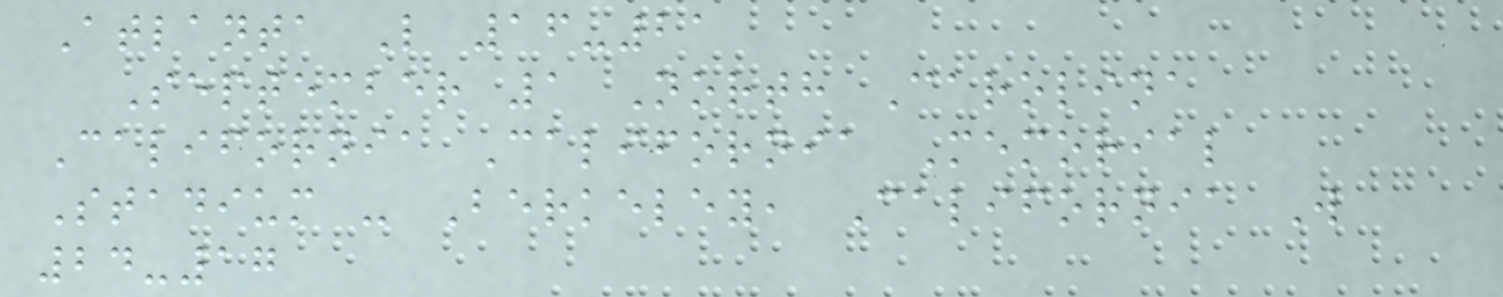Atlanta L 16-21
September 1 North Carolina
California California Memorial
Stadium - Berkeley, California W
24-17
